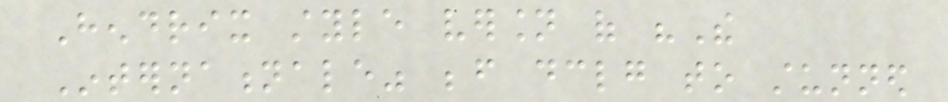Hendrix style version of "The
Internationale" before declaring to stunned
